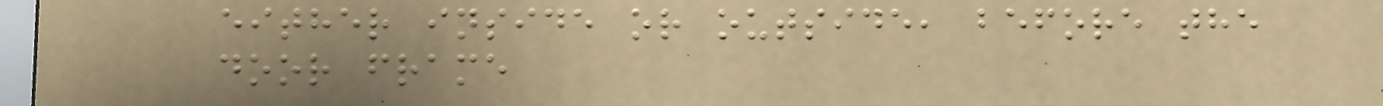either inside or outside, before the
door frame
